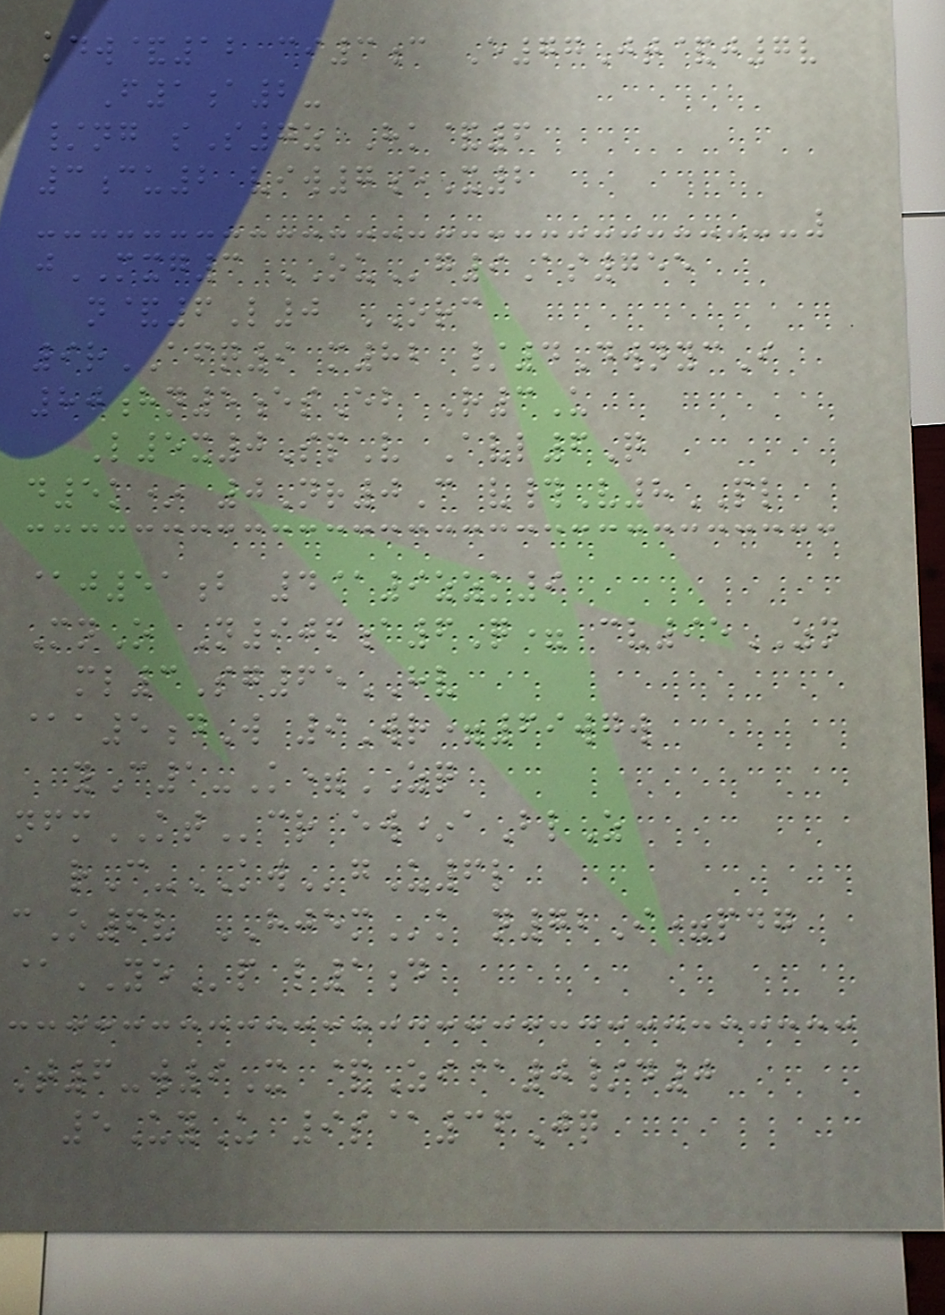kdw&12 ci3c E77Jt&j7v
F1a2-
/ng sS7z Hk&6
3cu2 viw7eX2
jMXG3 OUg9As755
n&6L0 ORC
9rAFQ9 m82 /4DwnycI
80hn5esEb R3U
L5x0SpV Avl6Q
d5k* 0Nr0C v#V8PL
@j51b 4@9zzk9
MnO N906a6Q= cv95ZN
ml3Sg65HV
@a5dW 9Wr=69wgw
yC1-K=ZQ
nfmKTcr ew*aBlZ
rC-KWgU6l
cO6v HJEMk n72I=pdg
@YEp l1d
T6-w9X &Zi@0/d0
5UyU 9s@36Jq
